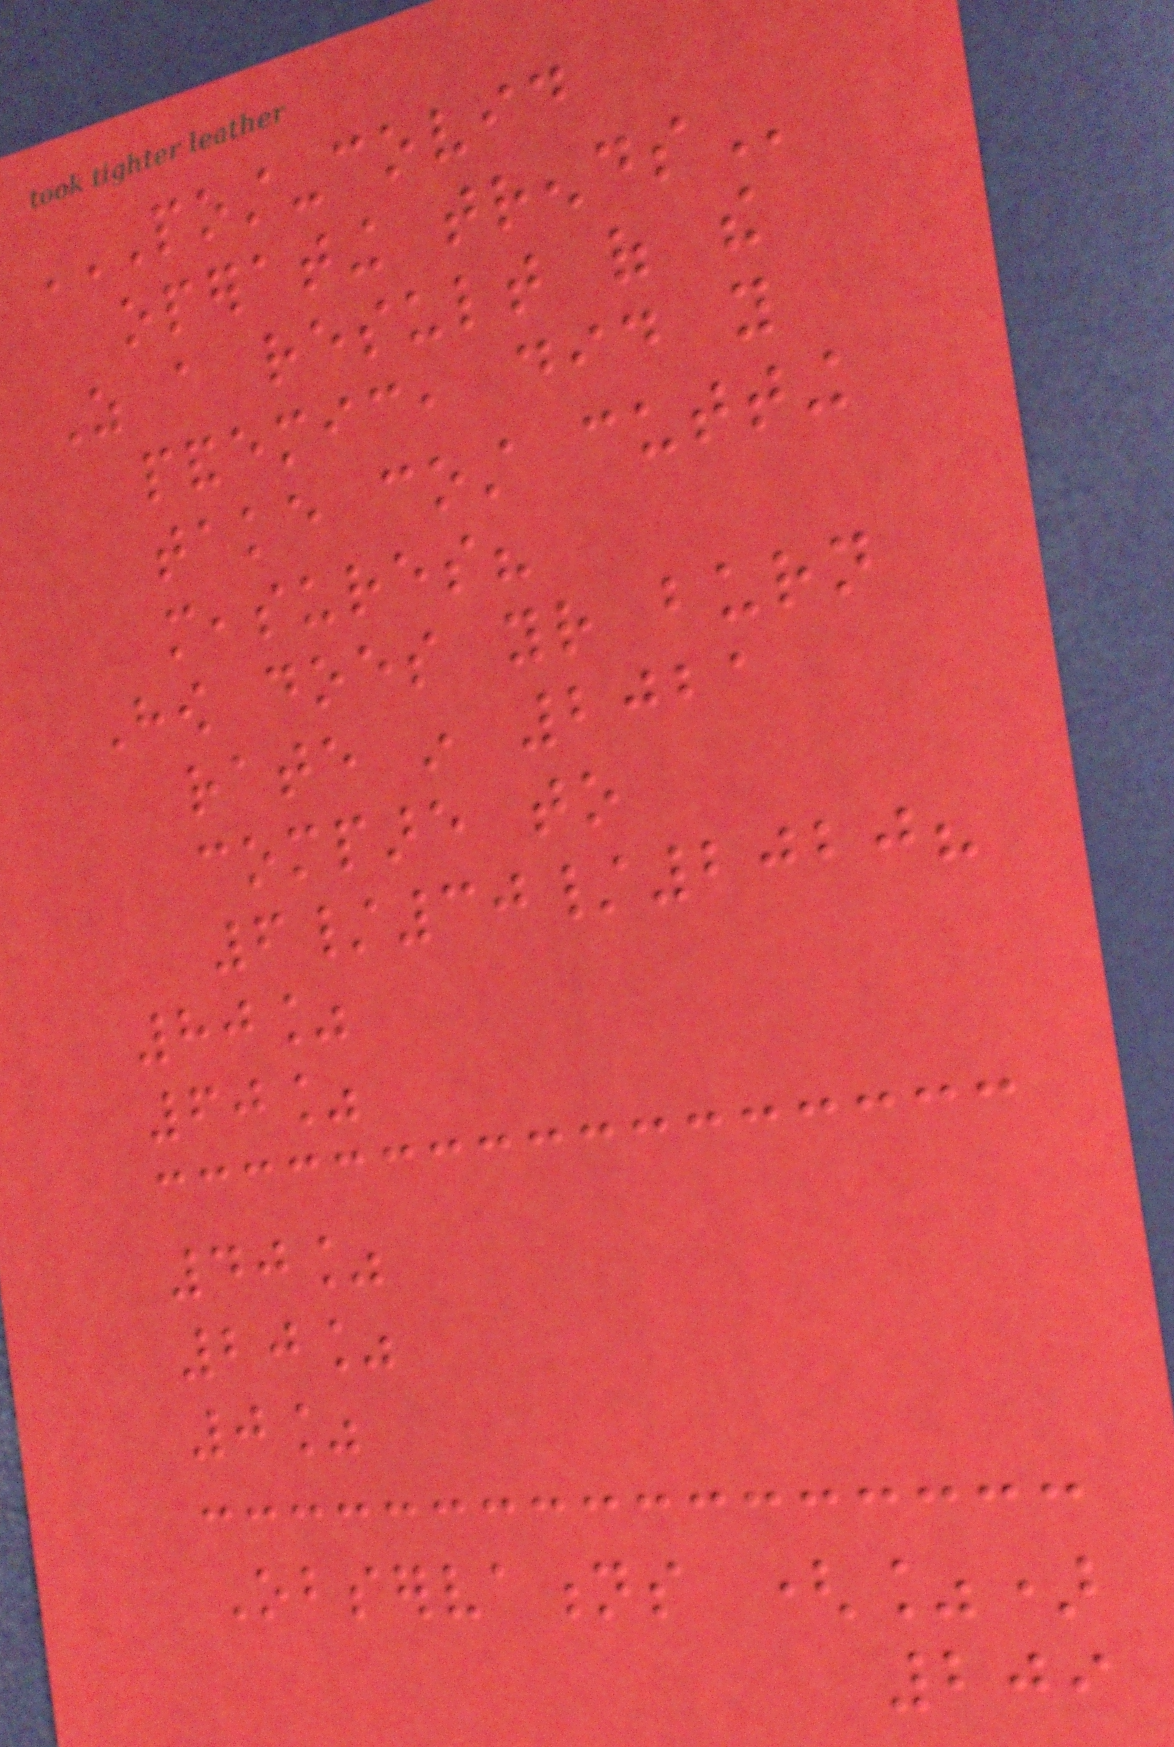POST-COVID
OPERATING TRENDS
As a result of the
pandemic, did you
take cost cutting
measures?
How does your burn
rate in 2021
compare to
6/30/2020?
80%
60%
40%
20%
0%
Observations (%)
209
